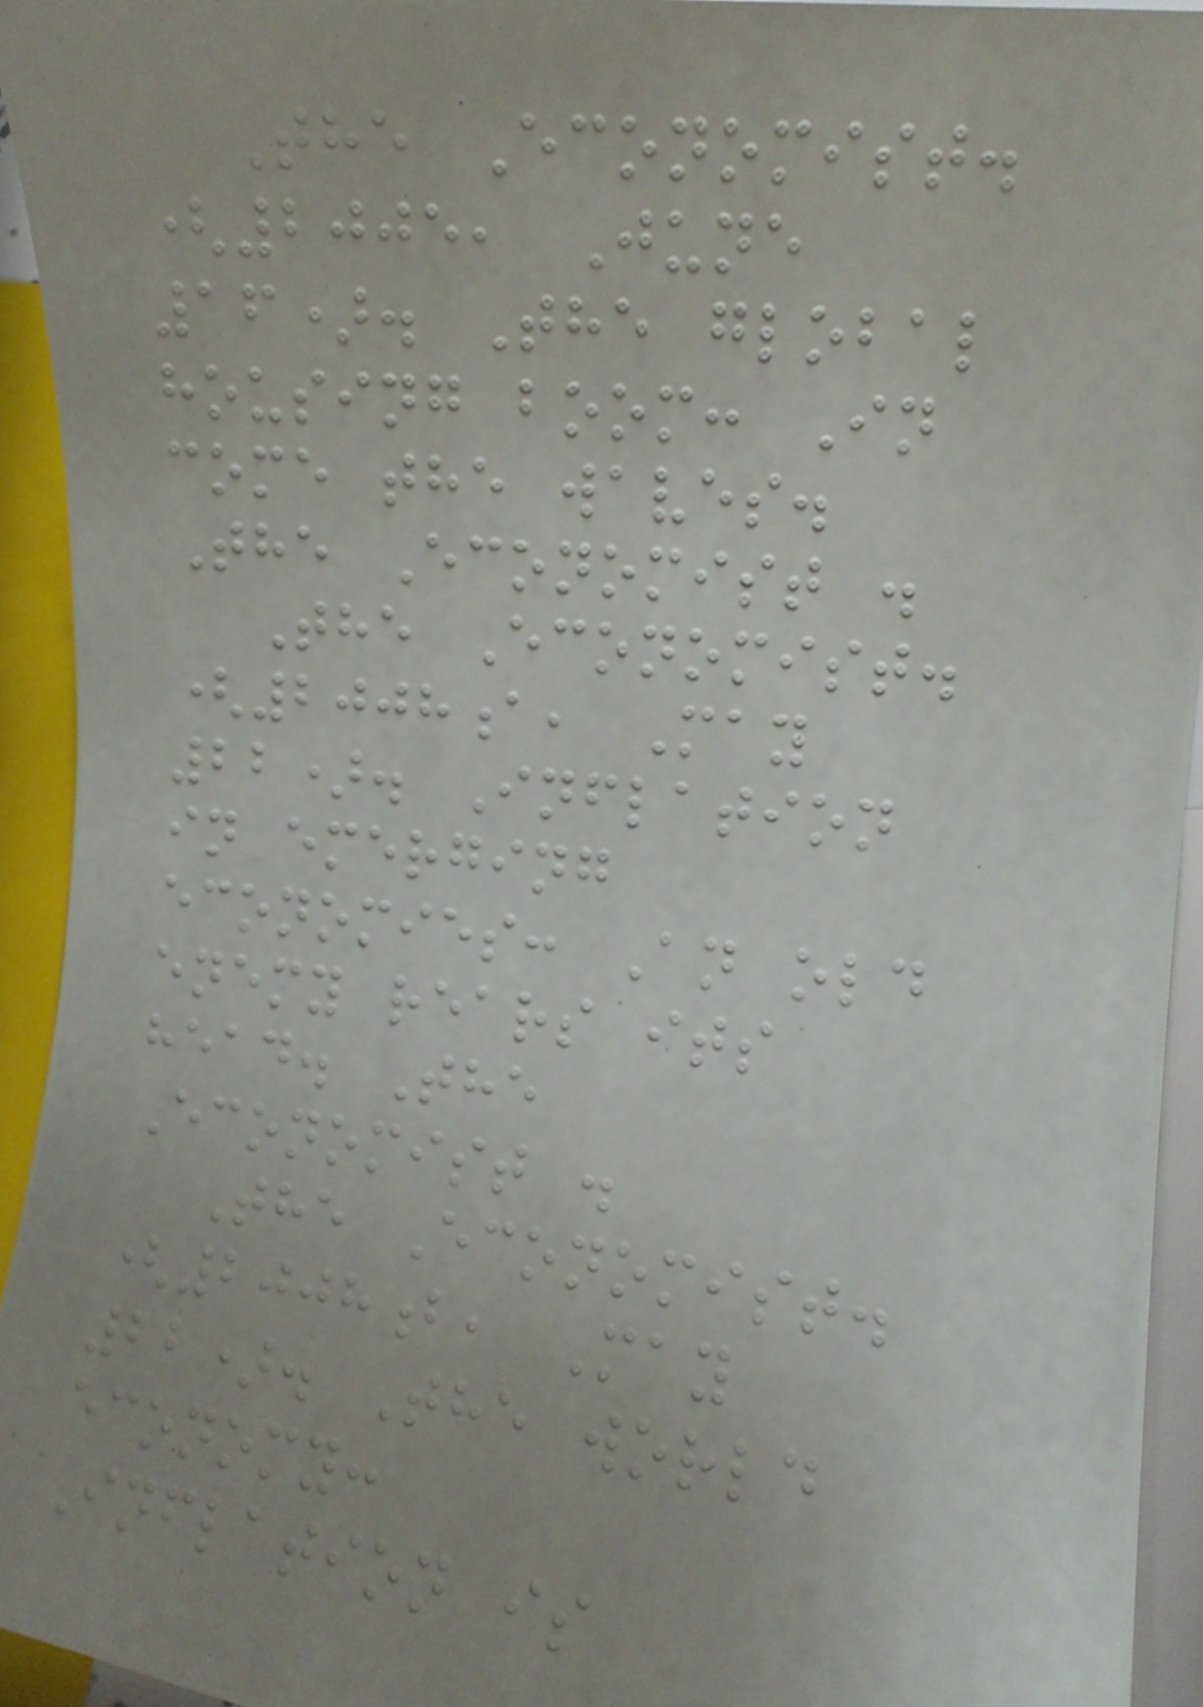The Economist.
(2005, June
16). The global
housing boom: In
come the waves.
The Economist .
The Economist.
(2008a, May
22). Inflation
in emerging
economies: An old
enemy rears its
head. The
Economist .
The Economist.
(2008b, May
22). The world
economy:
Inflation is
